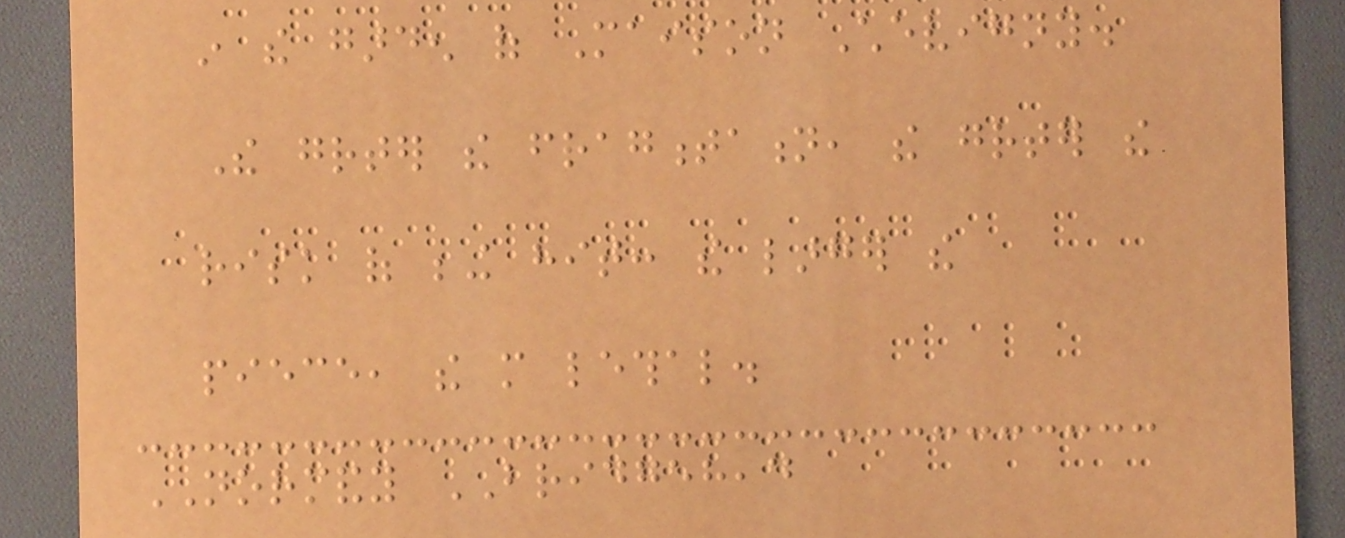in the garden of Maison Chevigny.
The greater the fragmentation, the greater the
risk of being hit: the larger the
piece, the more lethal.
NORMANDY BRIDGEHEAD
